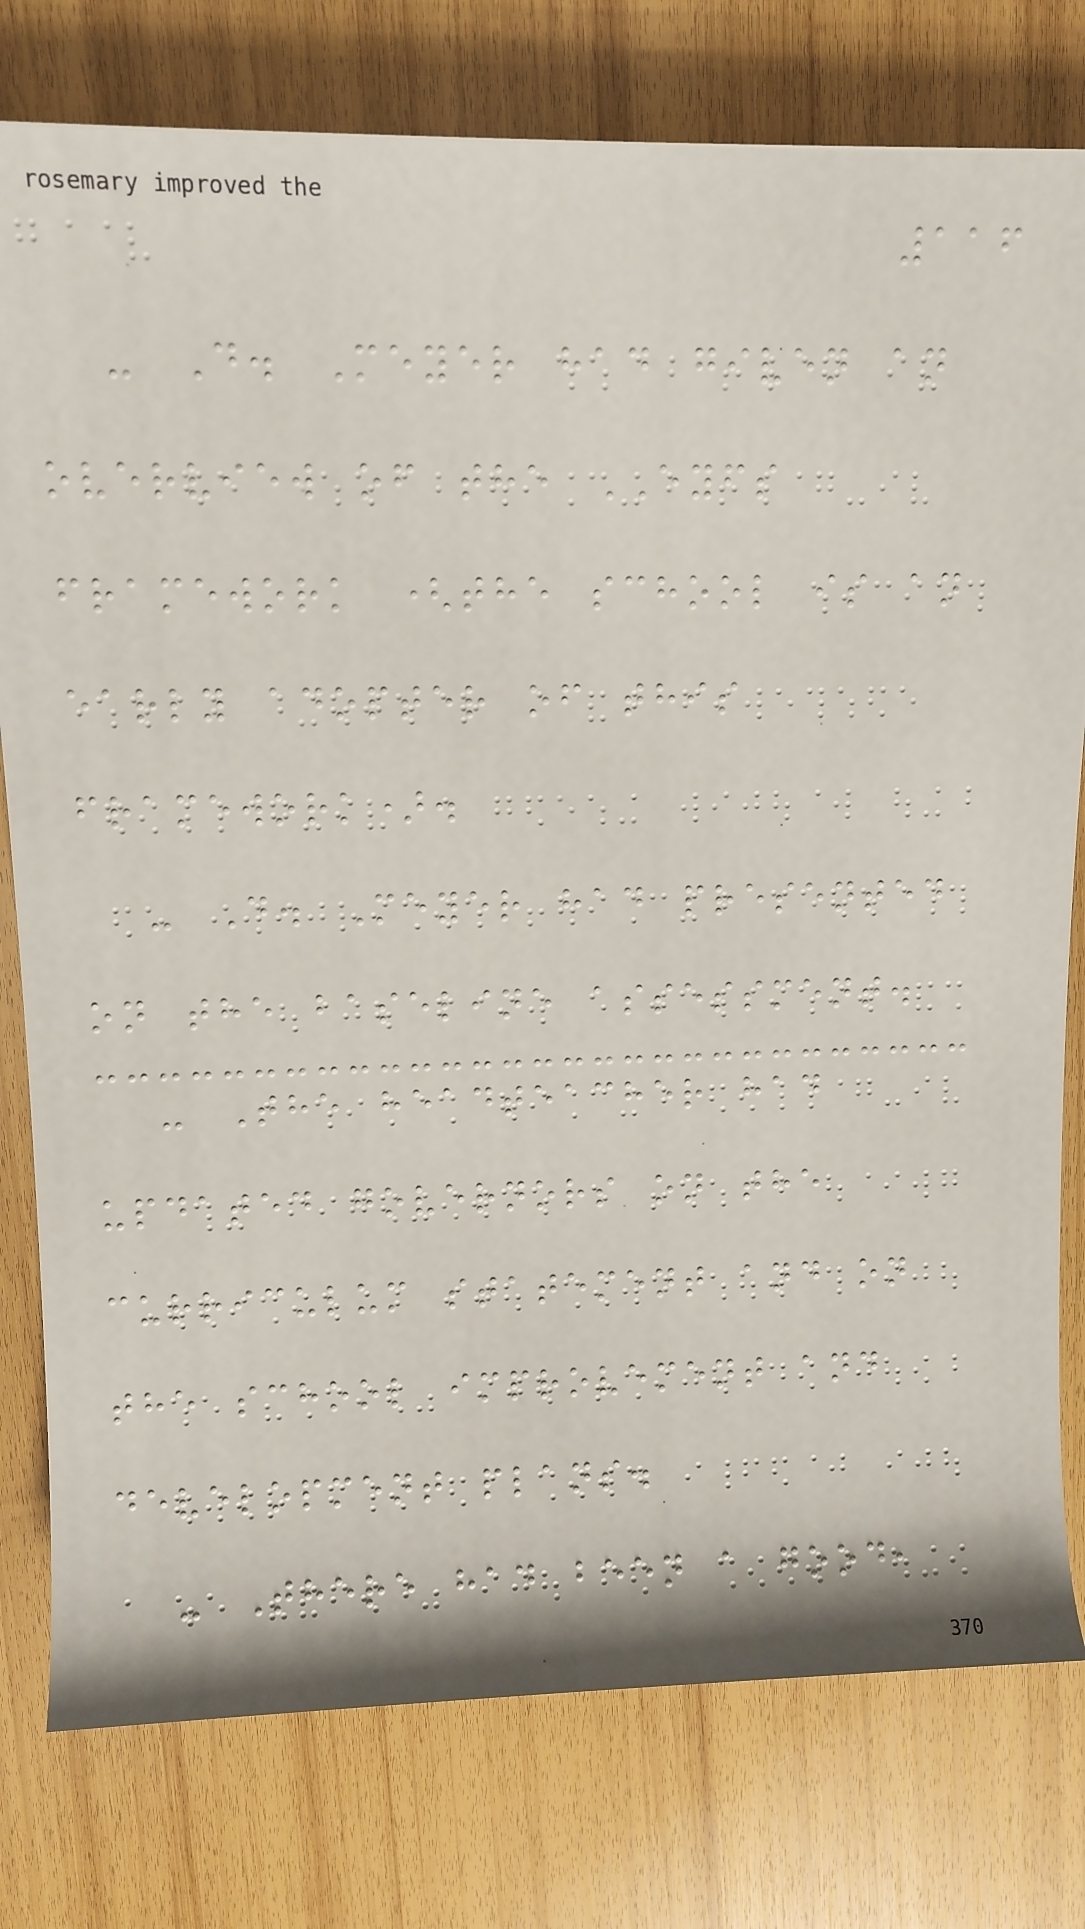116
- D. Meyer had given an
overview of the EYFS
framework (the school is an
early adopter of this
framework).
- D. Meyer had presented
on the baseline assessment.
- The headteacher had
updated governors on the
curriculum statement and on
the school improvement and
development plans.
- There had been a good,
